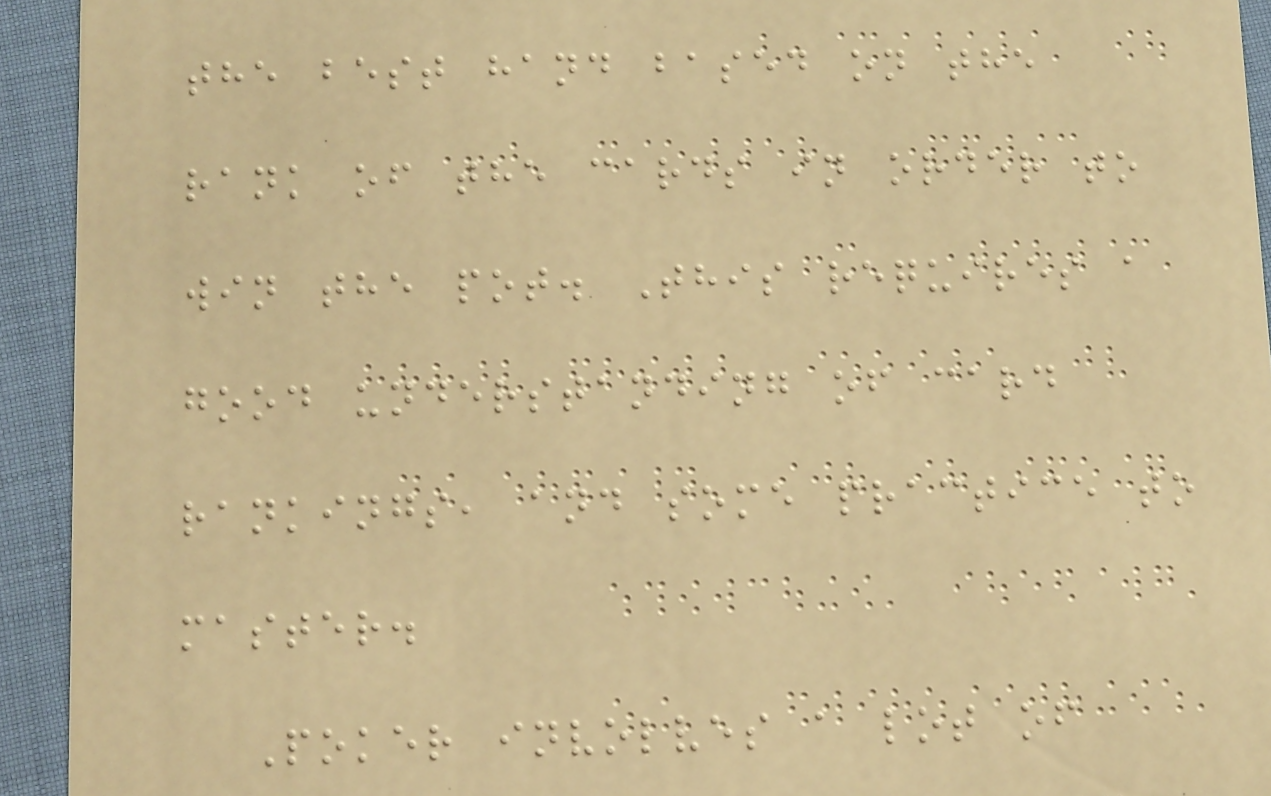the best hand based on the
rank of the cards in order to
win the pot. This requires a
good understanding of card
rankings, and some practice to
master.
Poker involves a lot of
